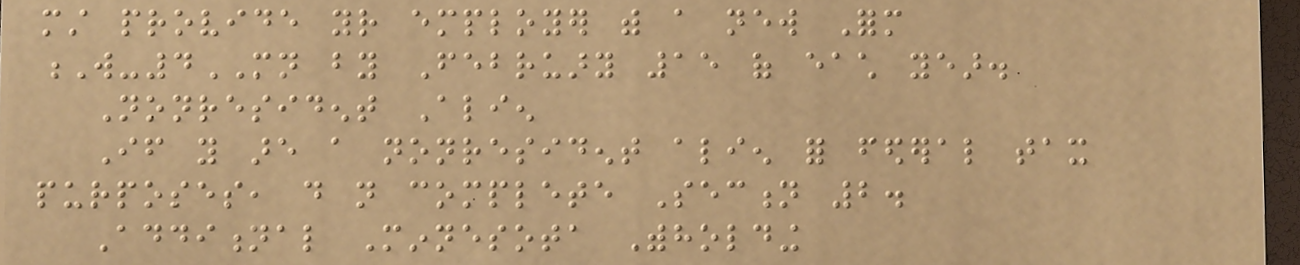must provide your employer with a new Form
W-4MN by February 15 of each year.
Nonresident Alien
If you are a nonresident alien for federal tax
purposes, do not complete Section 2.
Additional Minnesota Withholding
